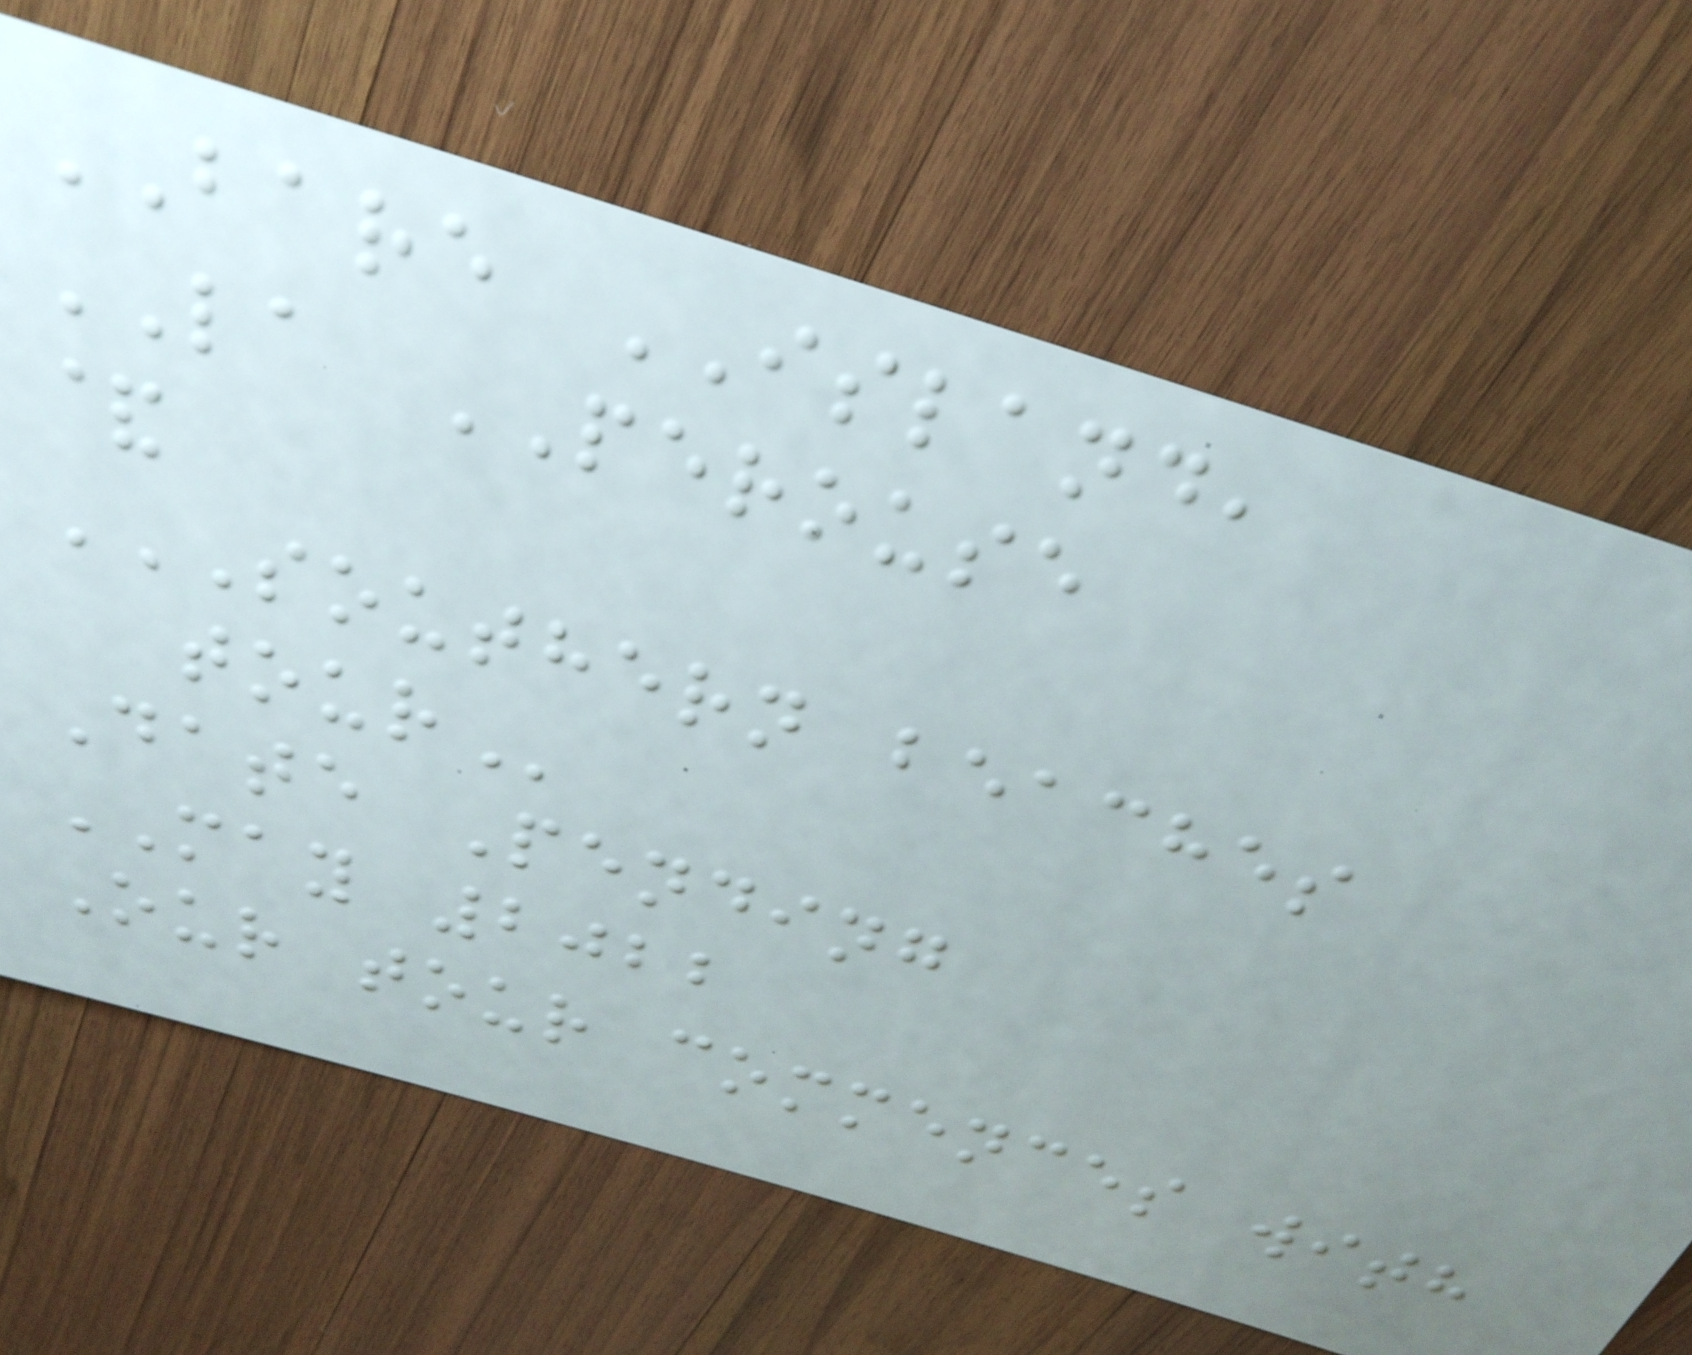BARE ISLAND,
LA PEROUSE
&
SOUTHERN BEACHES
TOUR
Date Pending
MAY 2022
Our tour commences with
